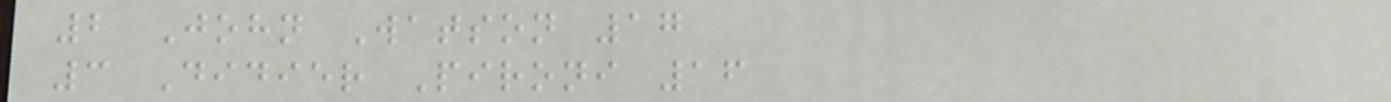2 John Watson 17
3 Didier Pironi 16
